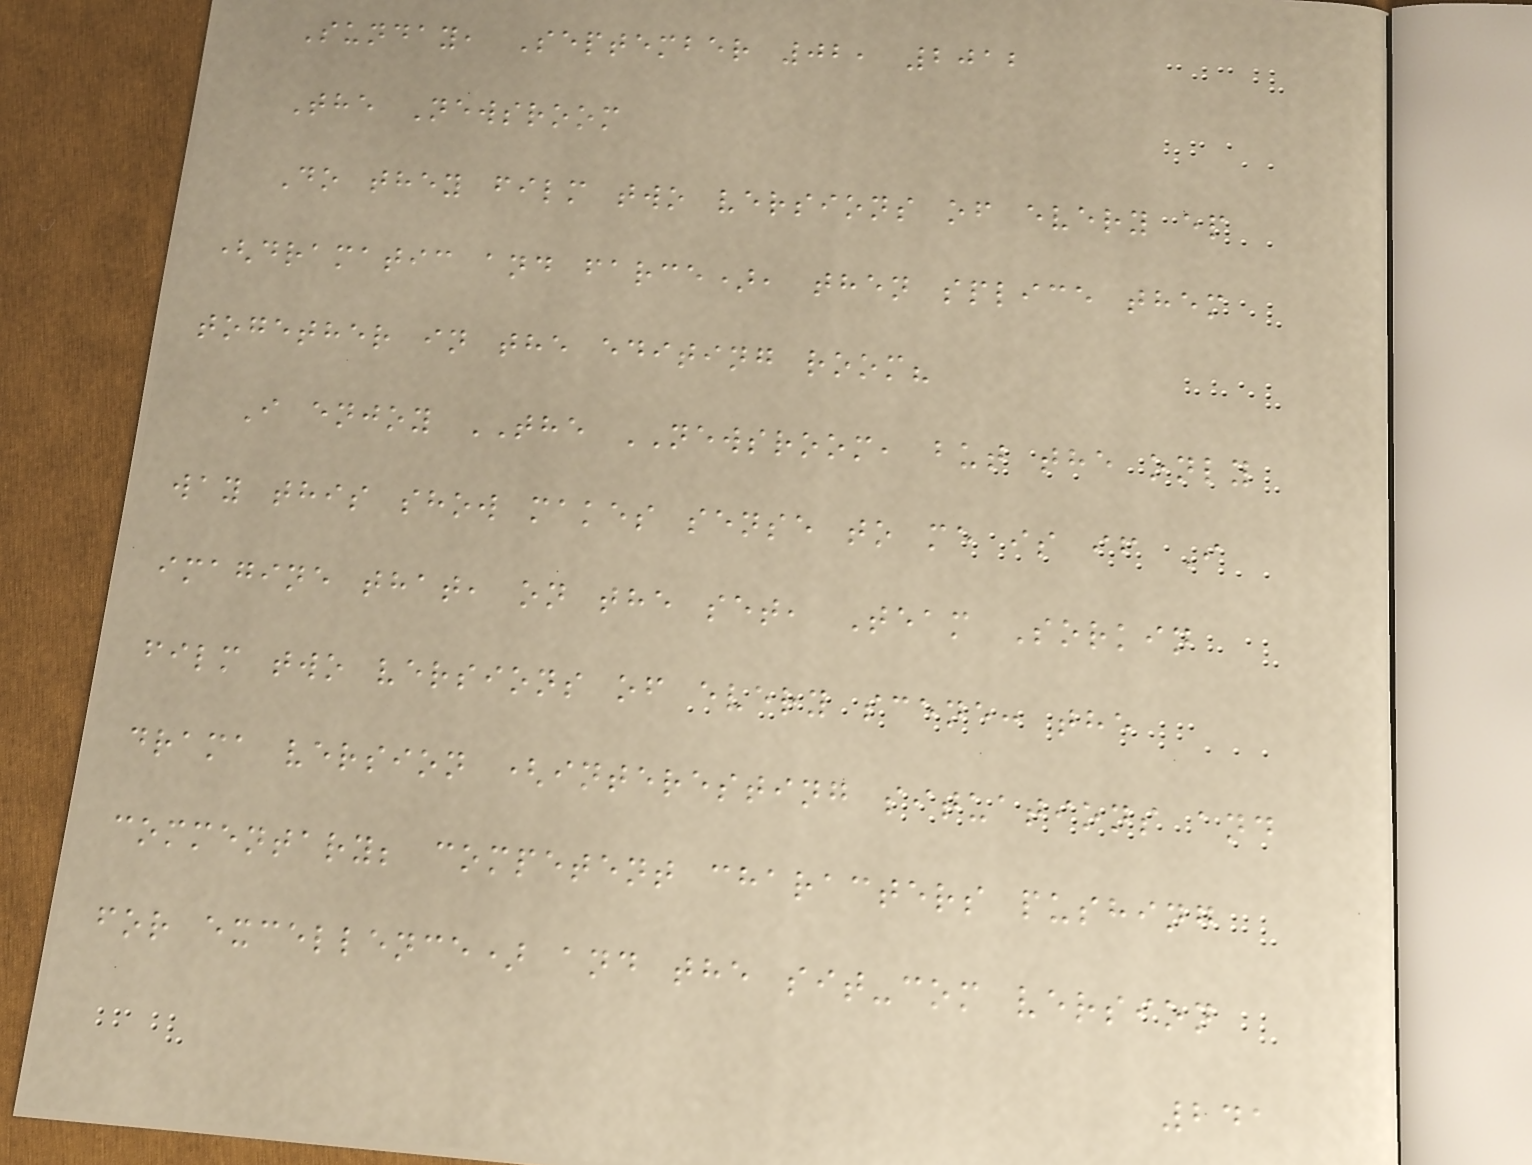Sunday, September 02, 2012
The Newsroom
Do they film two versions of every ep
(dramatic and farce), then splice them
together in the editing room?
I enjoy THE NEWSROOM, but the only
way this show makes sense to me is if I
imagine that, on the set, Team Sorkin
film two versions of every scene: the
drama version (interesting situations and
commentary; competent characters pushing
for excellence) and the sit-com version
241
